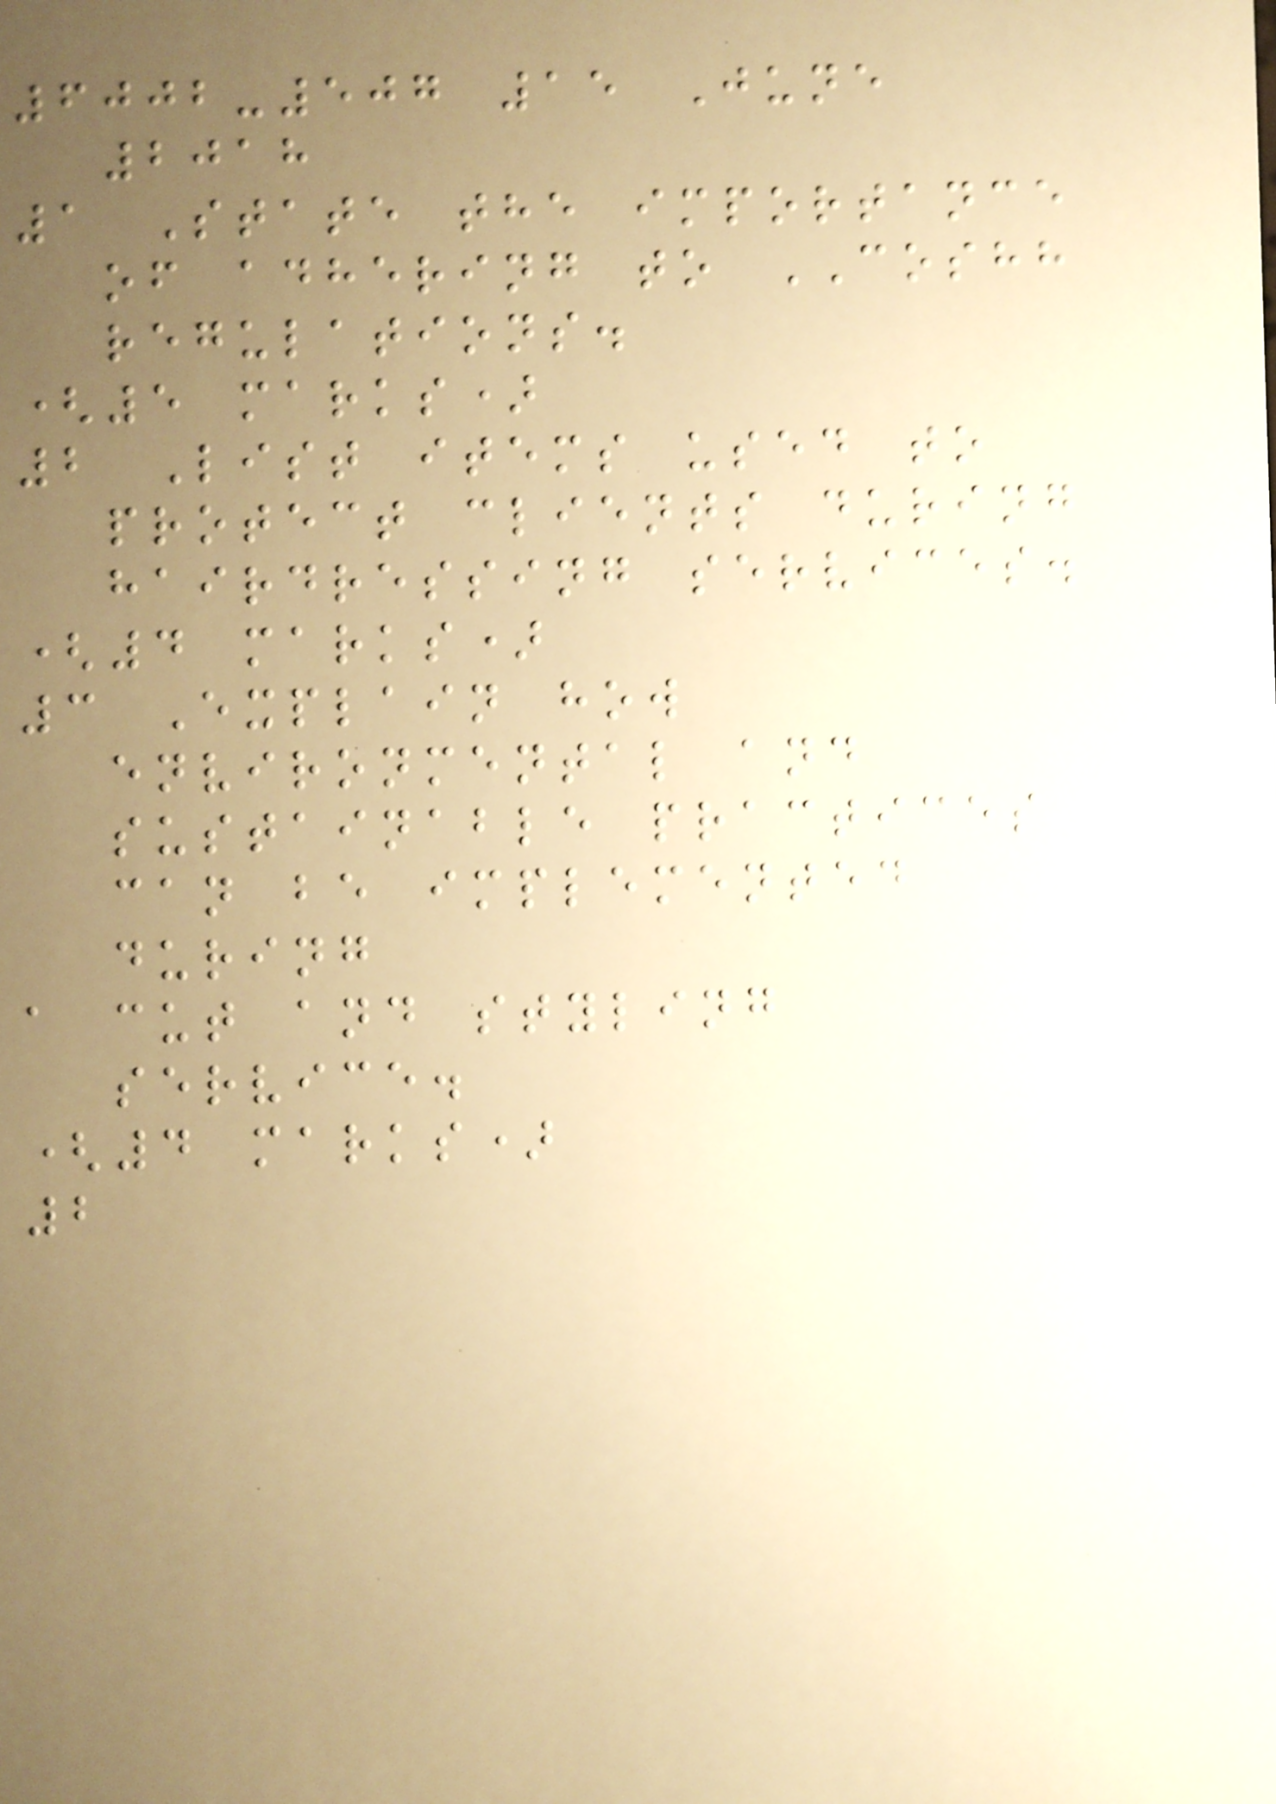6002-507 15 June
2018
1 State the importance
of adhering to COSHH
regulations.
(5 marks)
2 List items used to
protect clients during
hairdressing services.
(4 marks)
3 Explain how
environmental and
sustainable practices
can be implemented
during
a cut and styling
service.
(4 marks)
2
